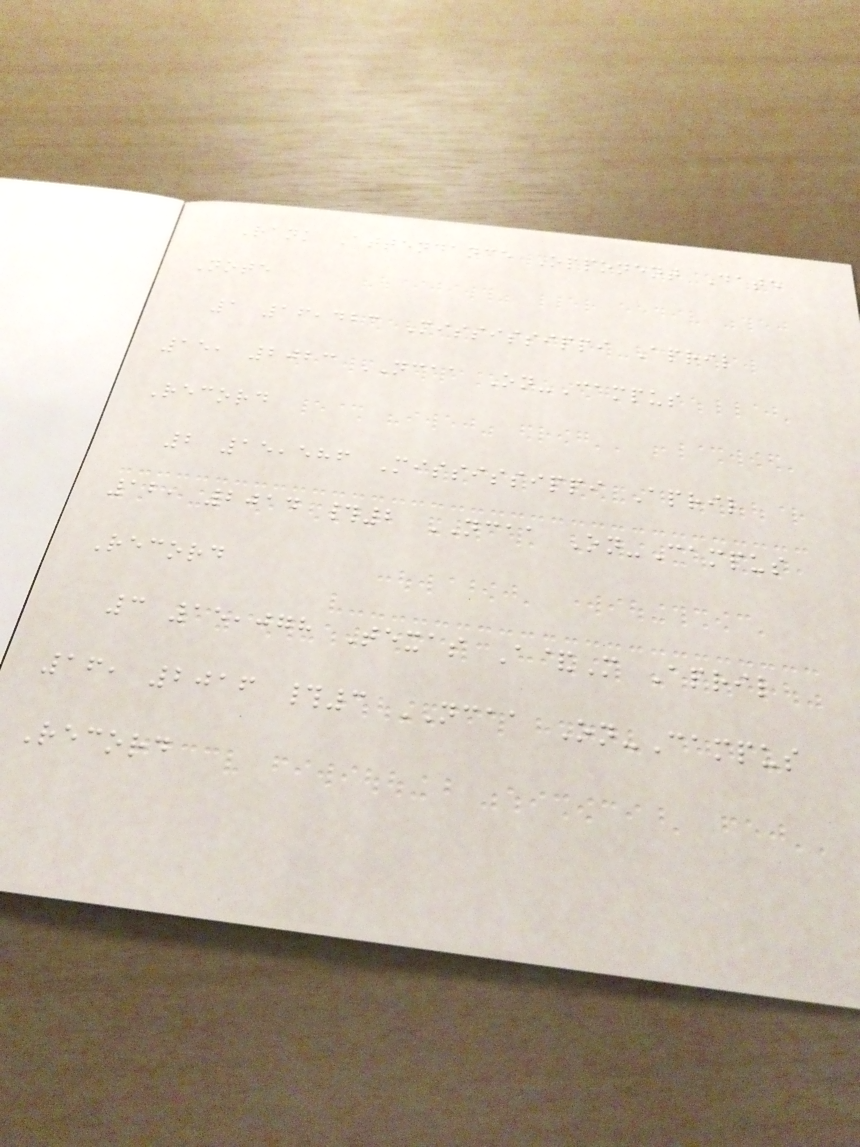Rank Attendance Opponent Date
Note
1 16,423 Mississippi April
15, 2023 NCAA On-Campus
Record
2 15,586 Mississippi April
12, 2014 #2 NCAA On-Campus
Record
3 15,078 Texas A&M April
16, 2016 #3 NCAA On-Campus
Record
